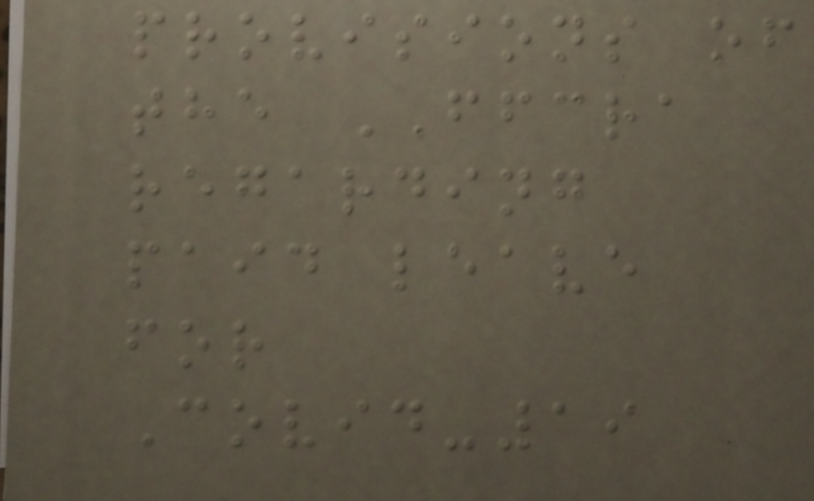provisions of
the FFCRA
regarding
paid leave
for
Covid-19
